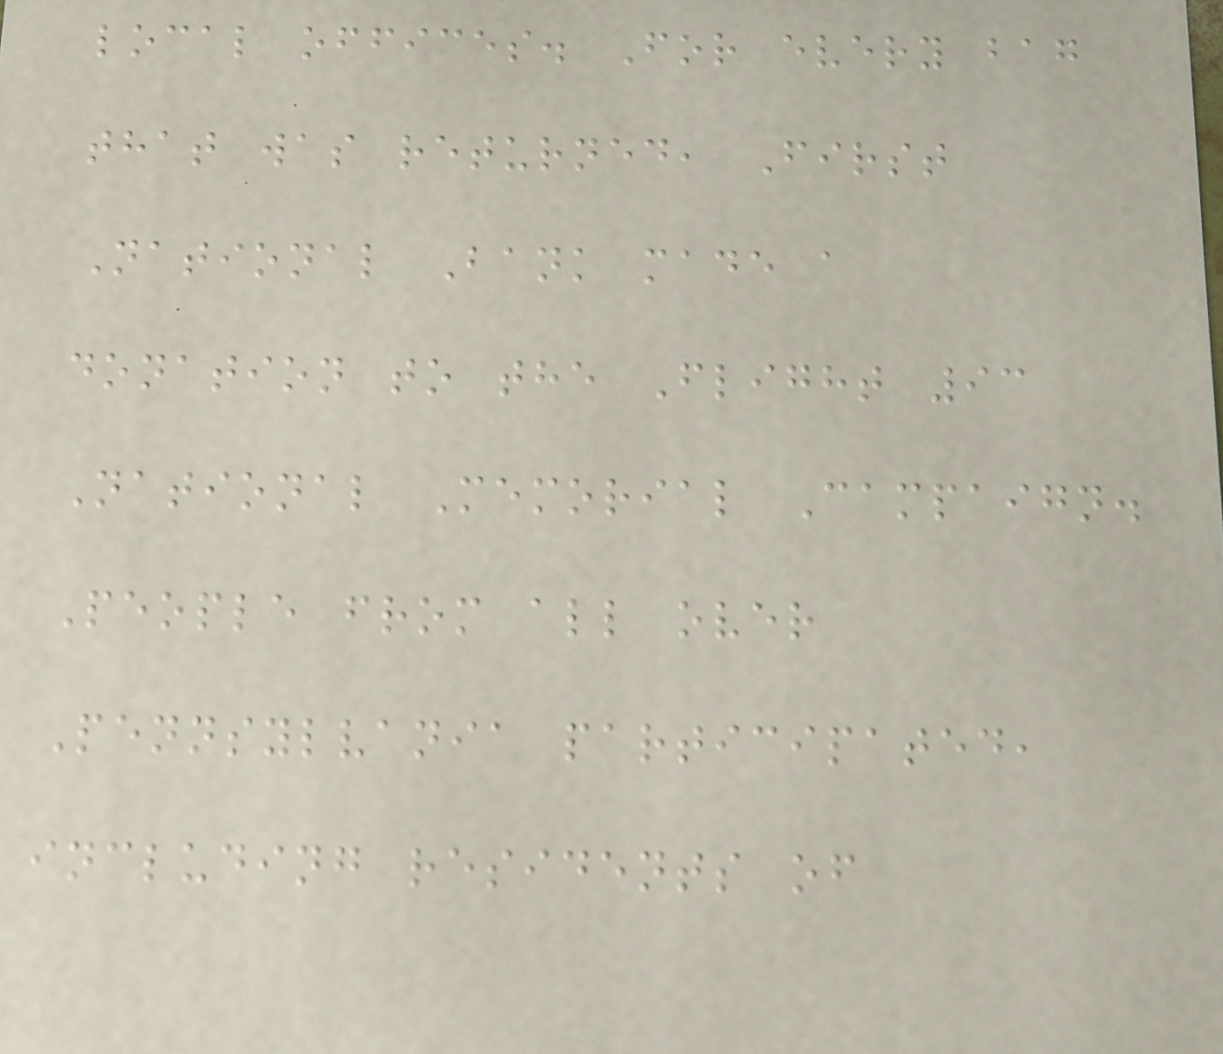local offices. For every bag
that was returned, First
National Bank made a
donation to the Flight 93
National Memorial Campaign.
People from all over
Pennsylvania participated,
including residents of
